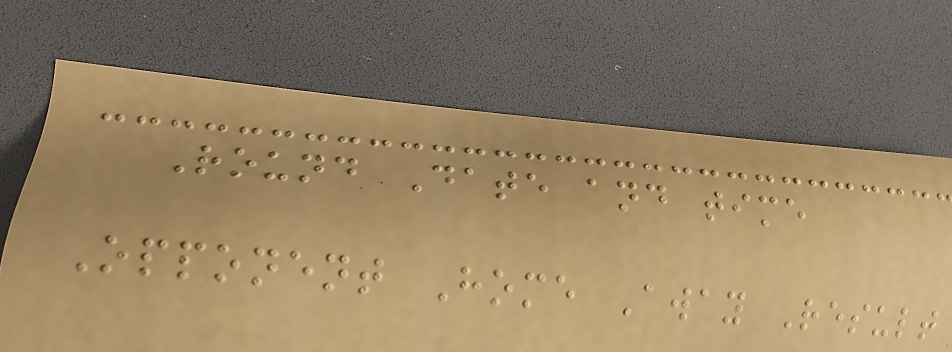Round Date and time
Opponent Home Away Result
